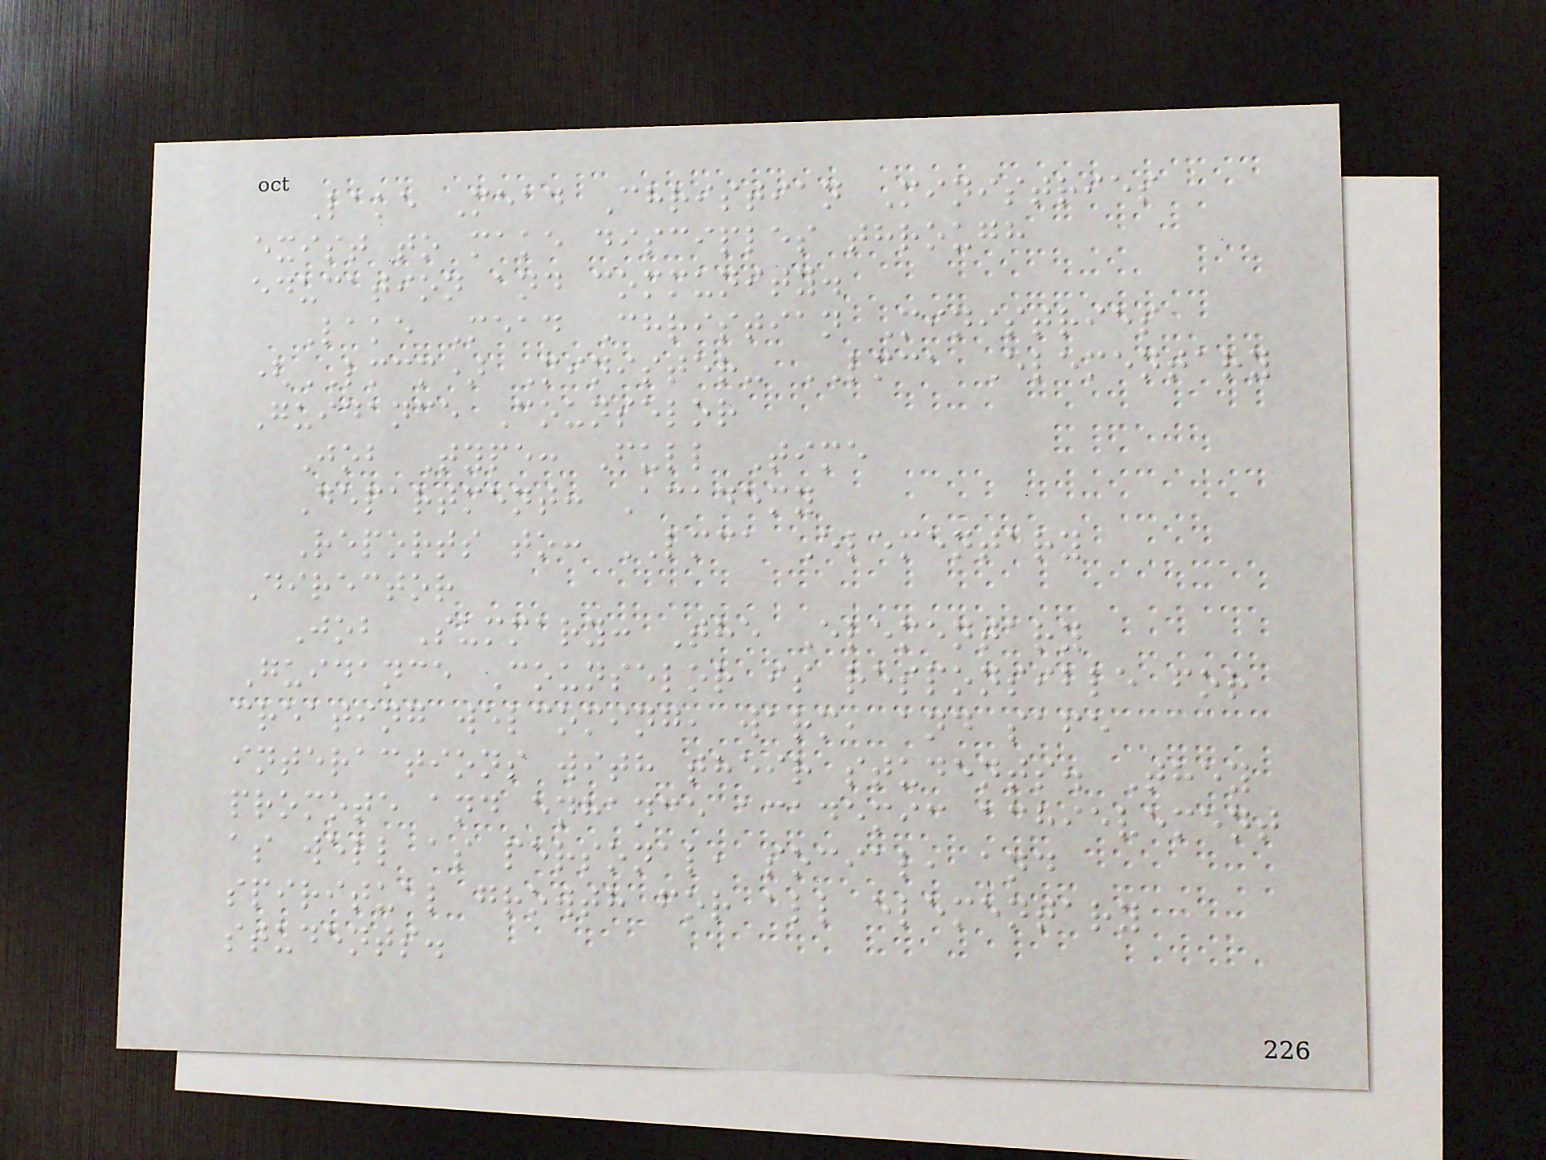Lake Mead Christian Ministries
exist to make disciples through
education and community.
Lake Mead Christian Ministries
(LMCM) Minister- LMCA Elementary
Guidance Counselor
Job Type: Full Time
Department: Academy
Reports to: LMCA Elementary
Director
Job Summary: The Elementary
Guidance Counselor is responsible for
creating welcoming, warm, and safe
interactions with their students. They
promote and enhance academic achievement
as well as personal, social, and
spiritual growth for all elementary
students.
